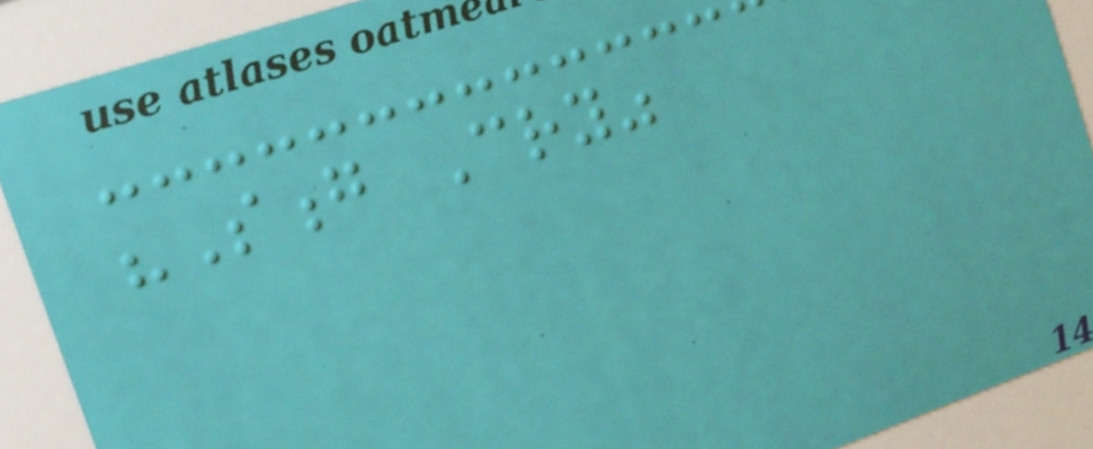"Song Cry"
